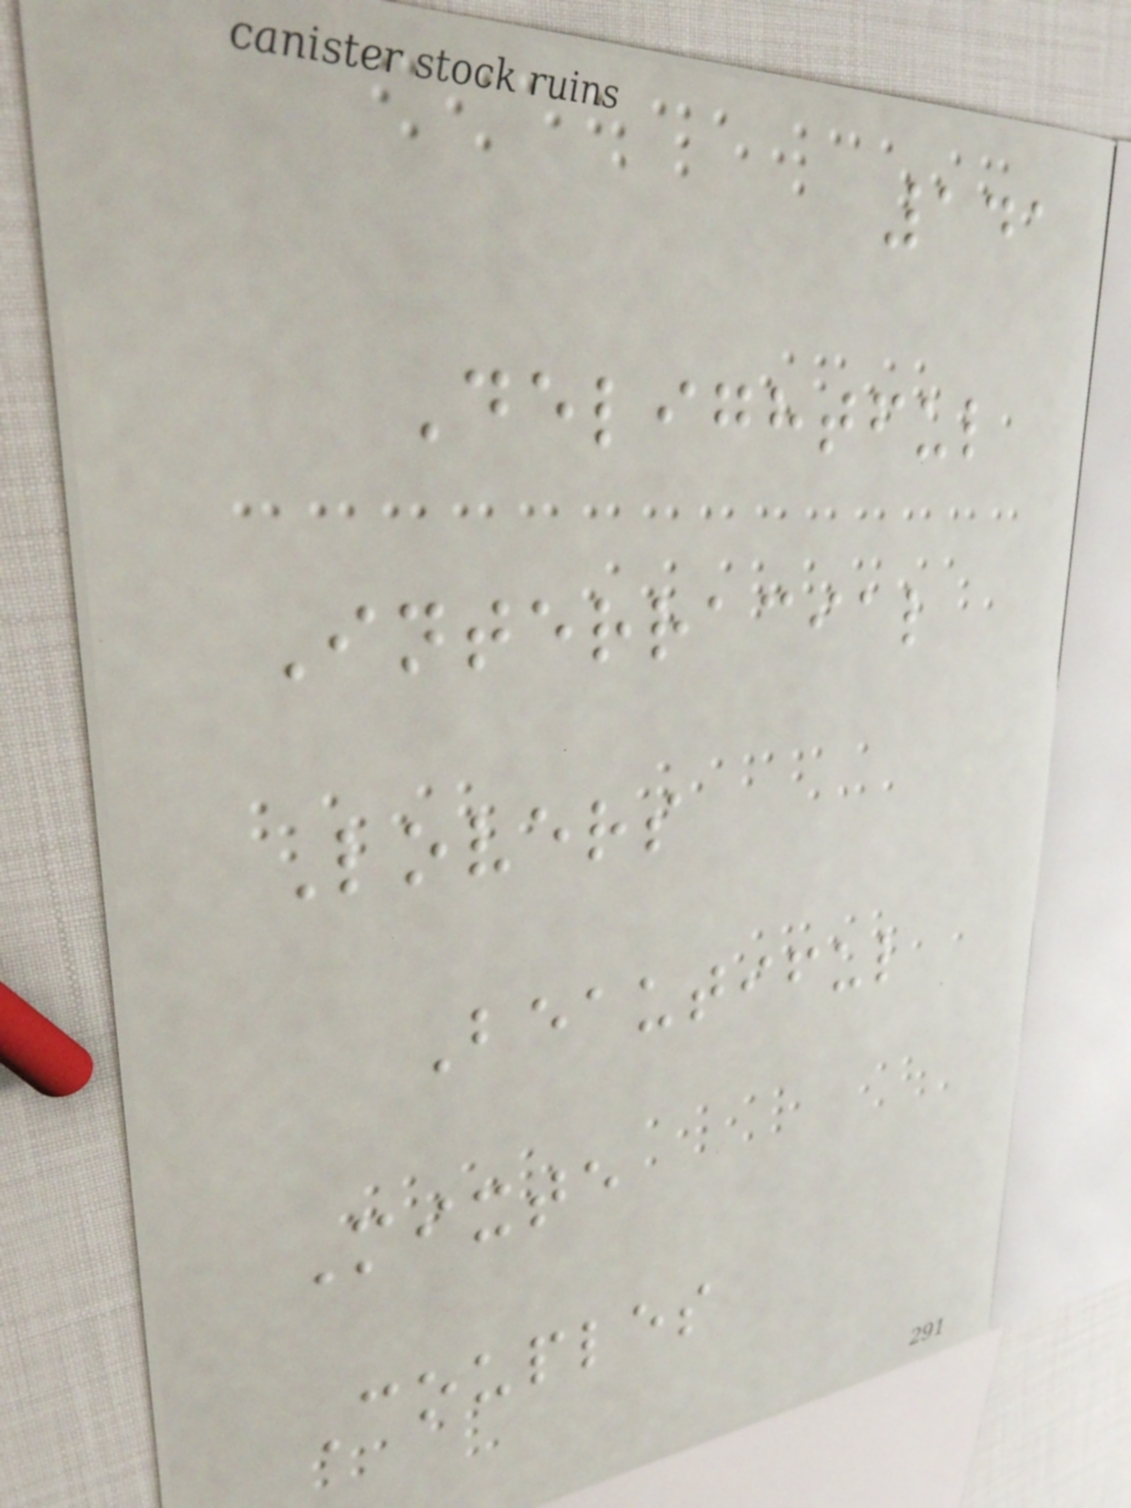141
Delightful
Interracial
Lovers
Beautiful
Mixte
Couples
